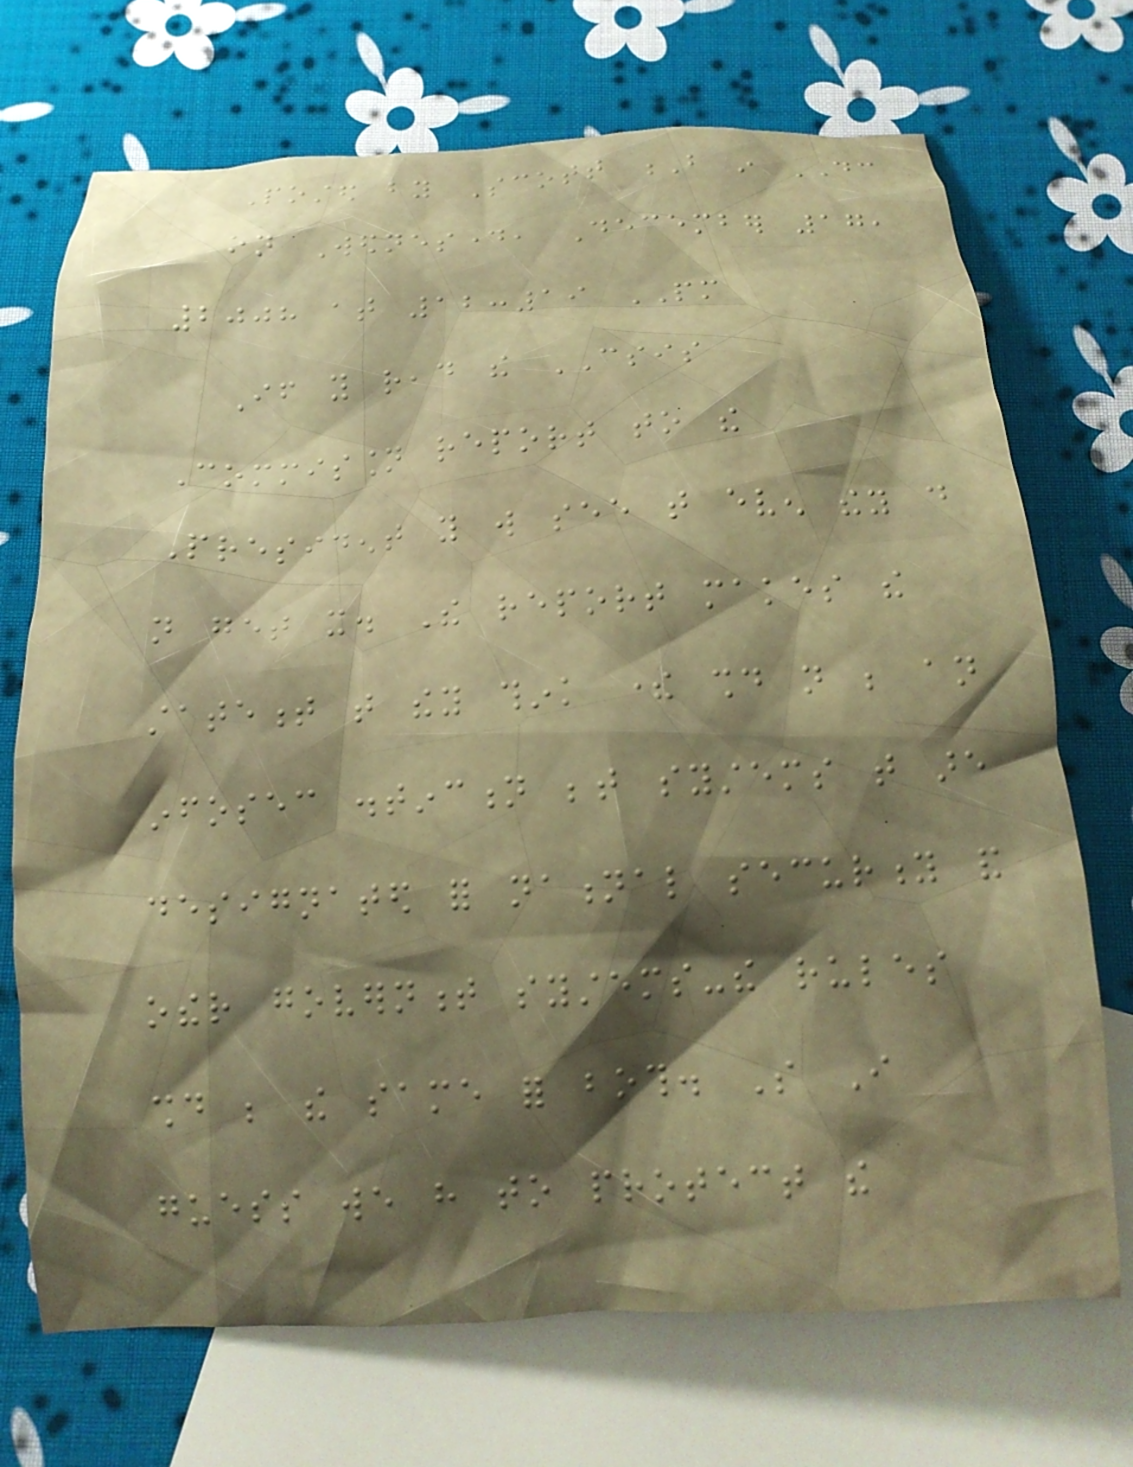Posted by Scott B in DC
on Wednesday, December 17,
2008 at 12:19 PM
If you read the CSIS
Commission report to the
President you will see that even they do
not get it. The report makes the
statement that they think there should not be an
infosec distinction between systems that are
designated for national security and
other government systems-the rules
should be the same for both. So I
guess we have to protect the
